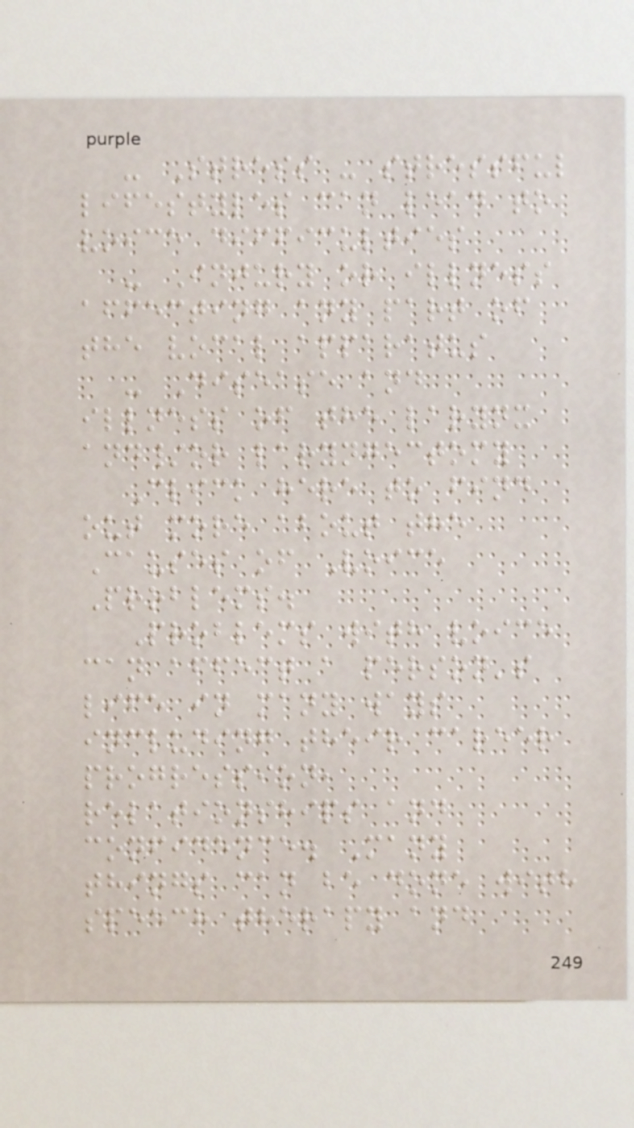- Stress - stressful
lifestyles can lead to
voice difficulties
- Injury or illness
affecting any part of
the vocal apparatus
- Disease and
illness of the larynx
and/or laryngectomy
Click here to find
out more about the
Causes of Voice
Problems.
Problems with voice
can affect a person's
life in many ways
including their career
progression,
relationships and
confidence. Many
things can be done with
speech therapy and
